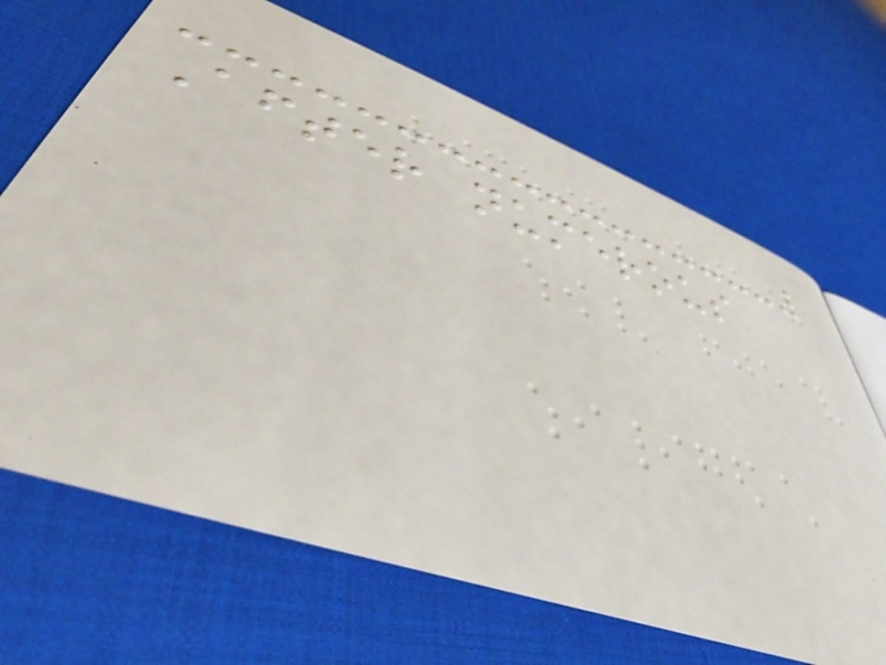After numerous
